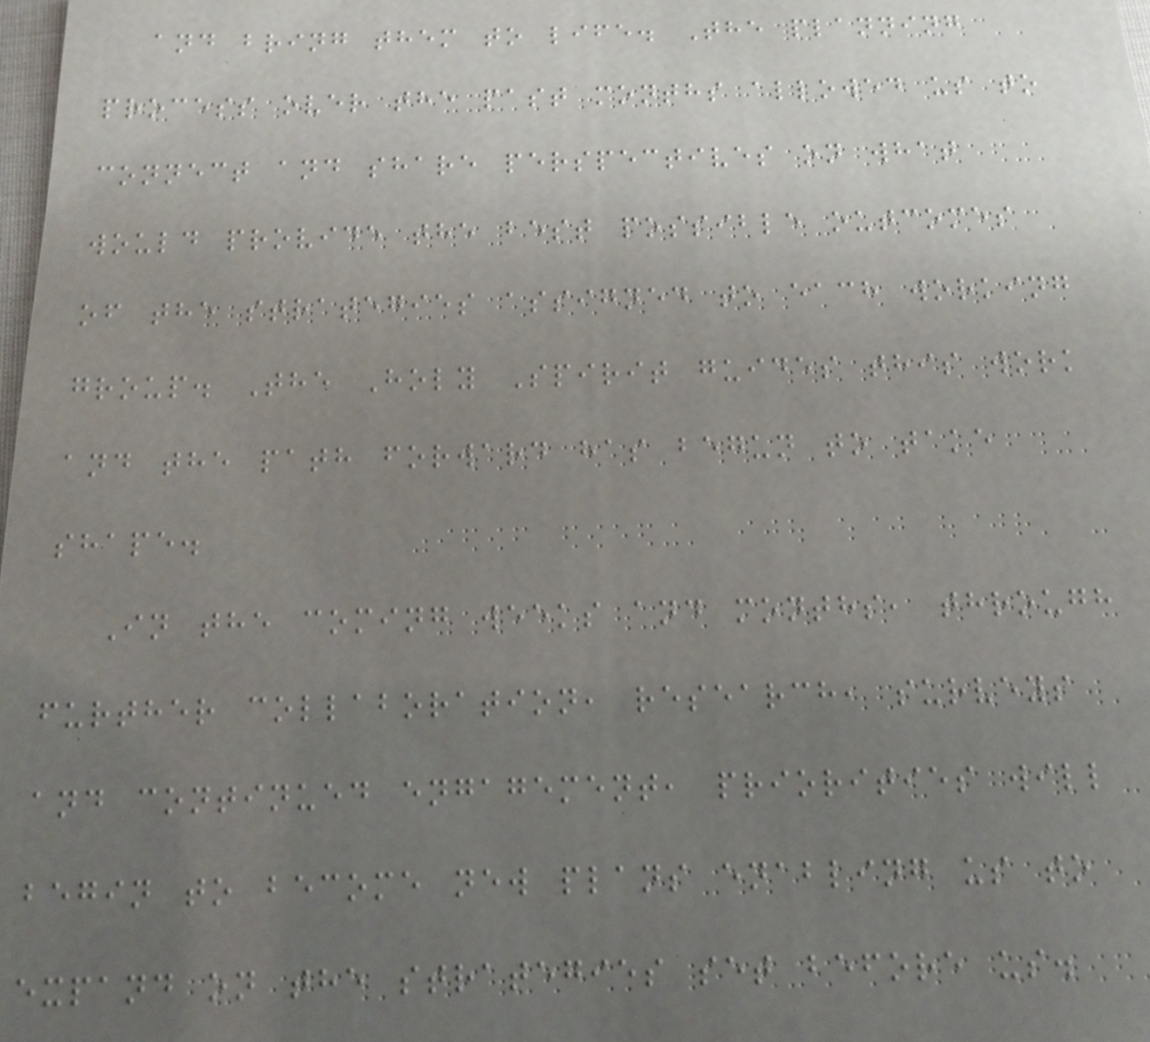and bring them to life. The planning
process over the past months allowed us to
connect and share perspectives on what
would provide the best possible outcomes
of the strategies assigned to each working
group. The Holy Spirit guides this work
and the path forward has begun to take
shape.
In the coming weeks and months, through
further collaboration, research, surveys
and continued engagement, priorities will
begin to become new plans enabling us to
expand on the strategies set before us.
